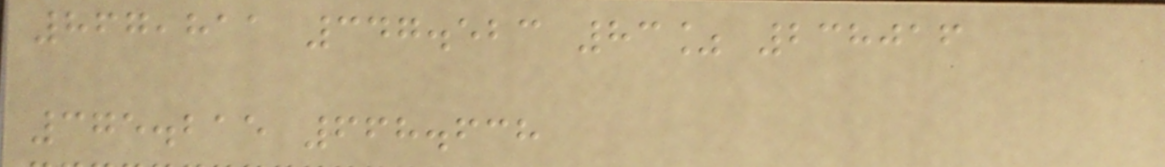867,811 347.523 83% 238016
375.215 668.638
